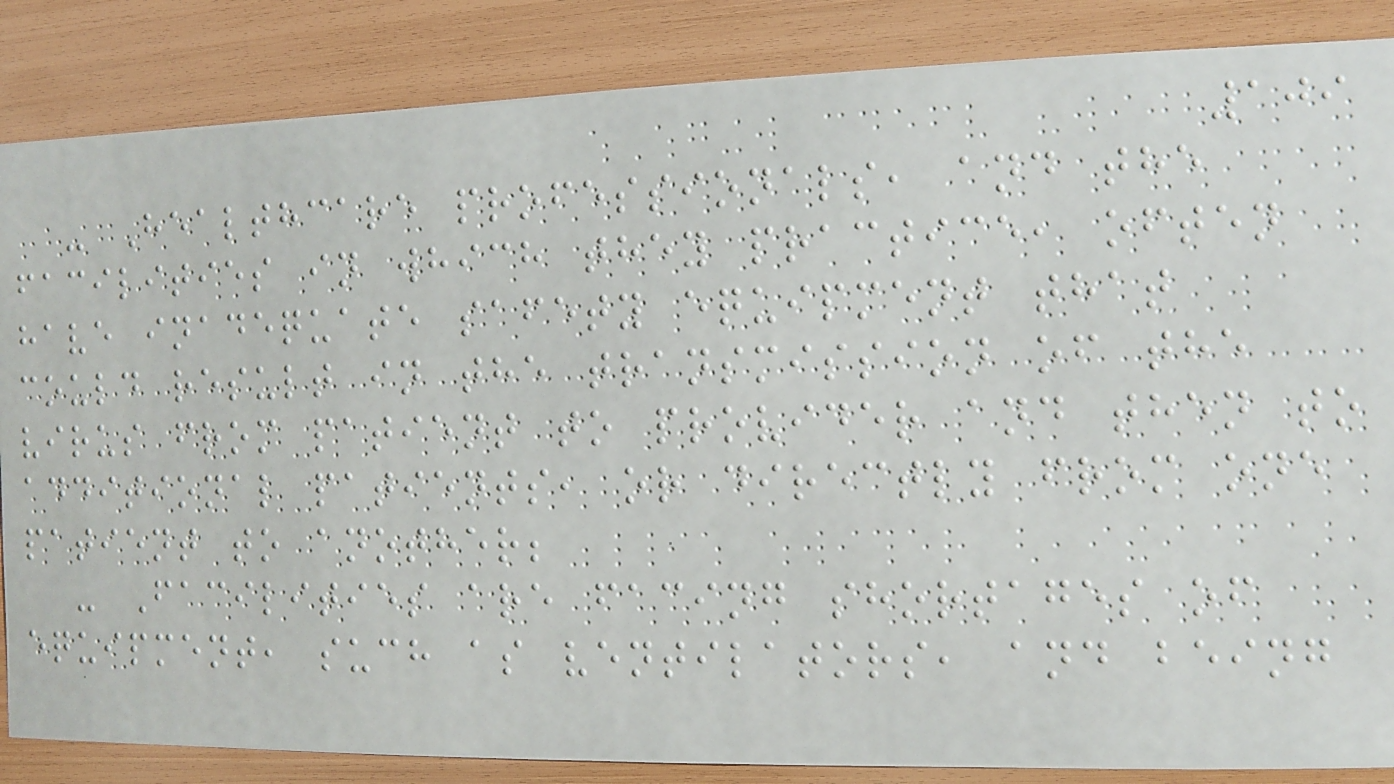109
- Healthcare professionals, and the
facilities in which they practice, often
have inadequate safety equipment that
could result in the transmission of the
virus from patient to provider and then to
additional patients, or directly from one
patient to another;
- Facilities are facing shortages of
equipment, such as ventilators, and being
